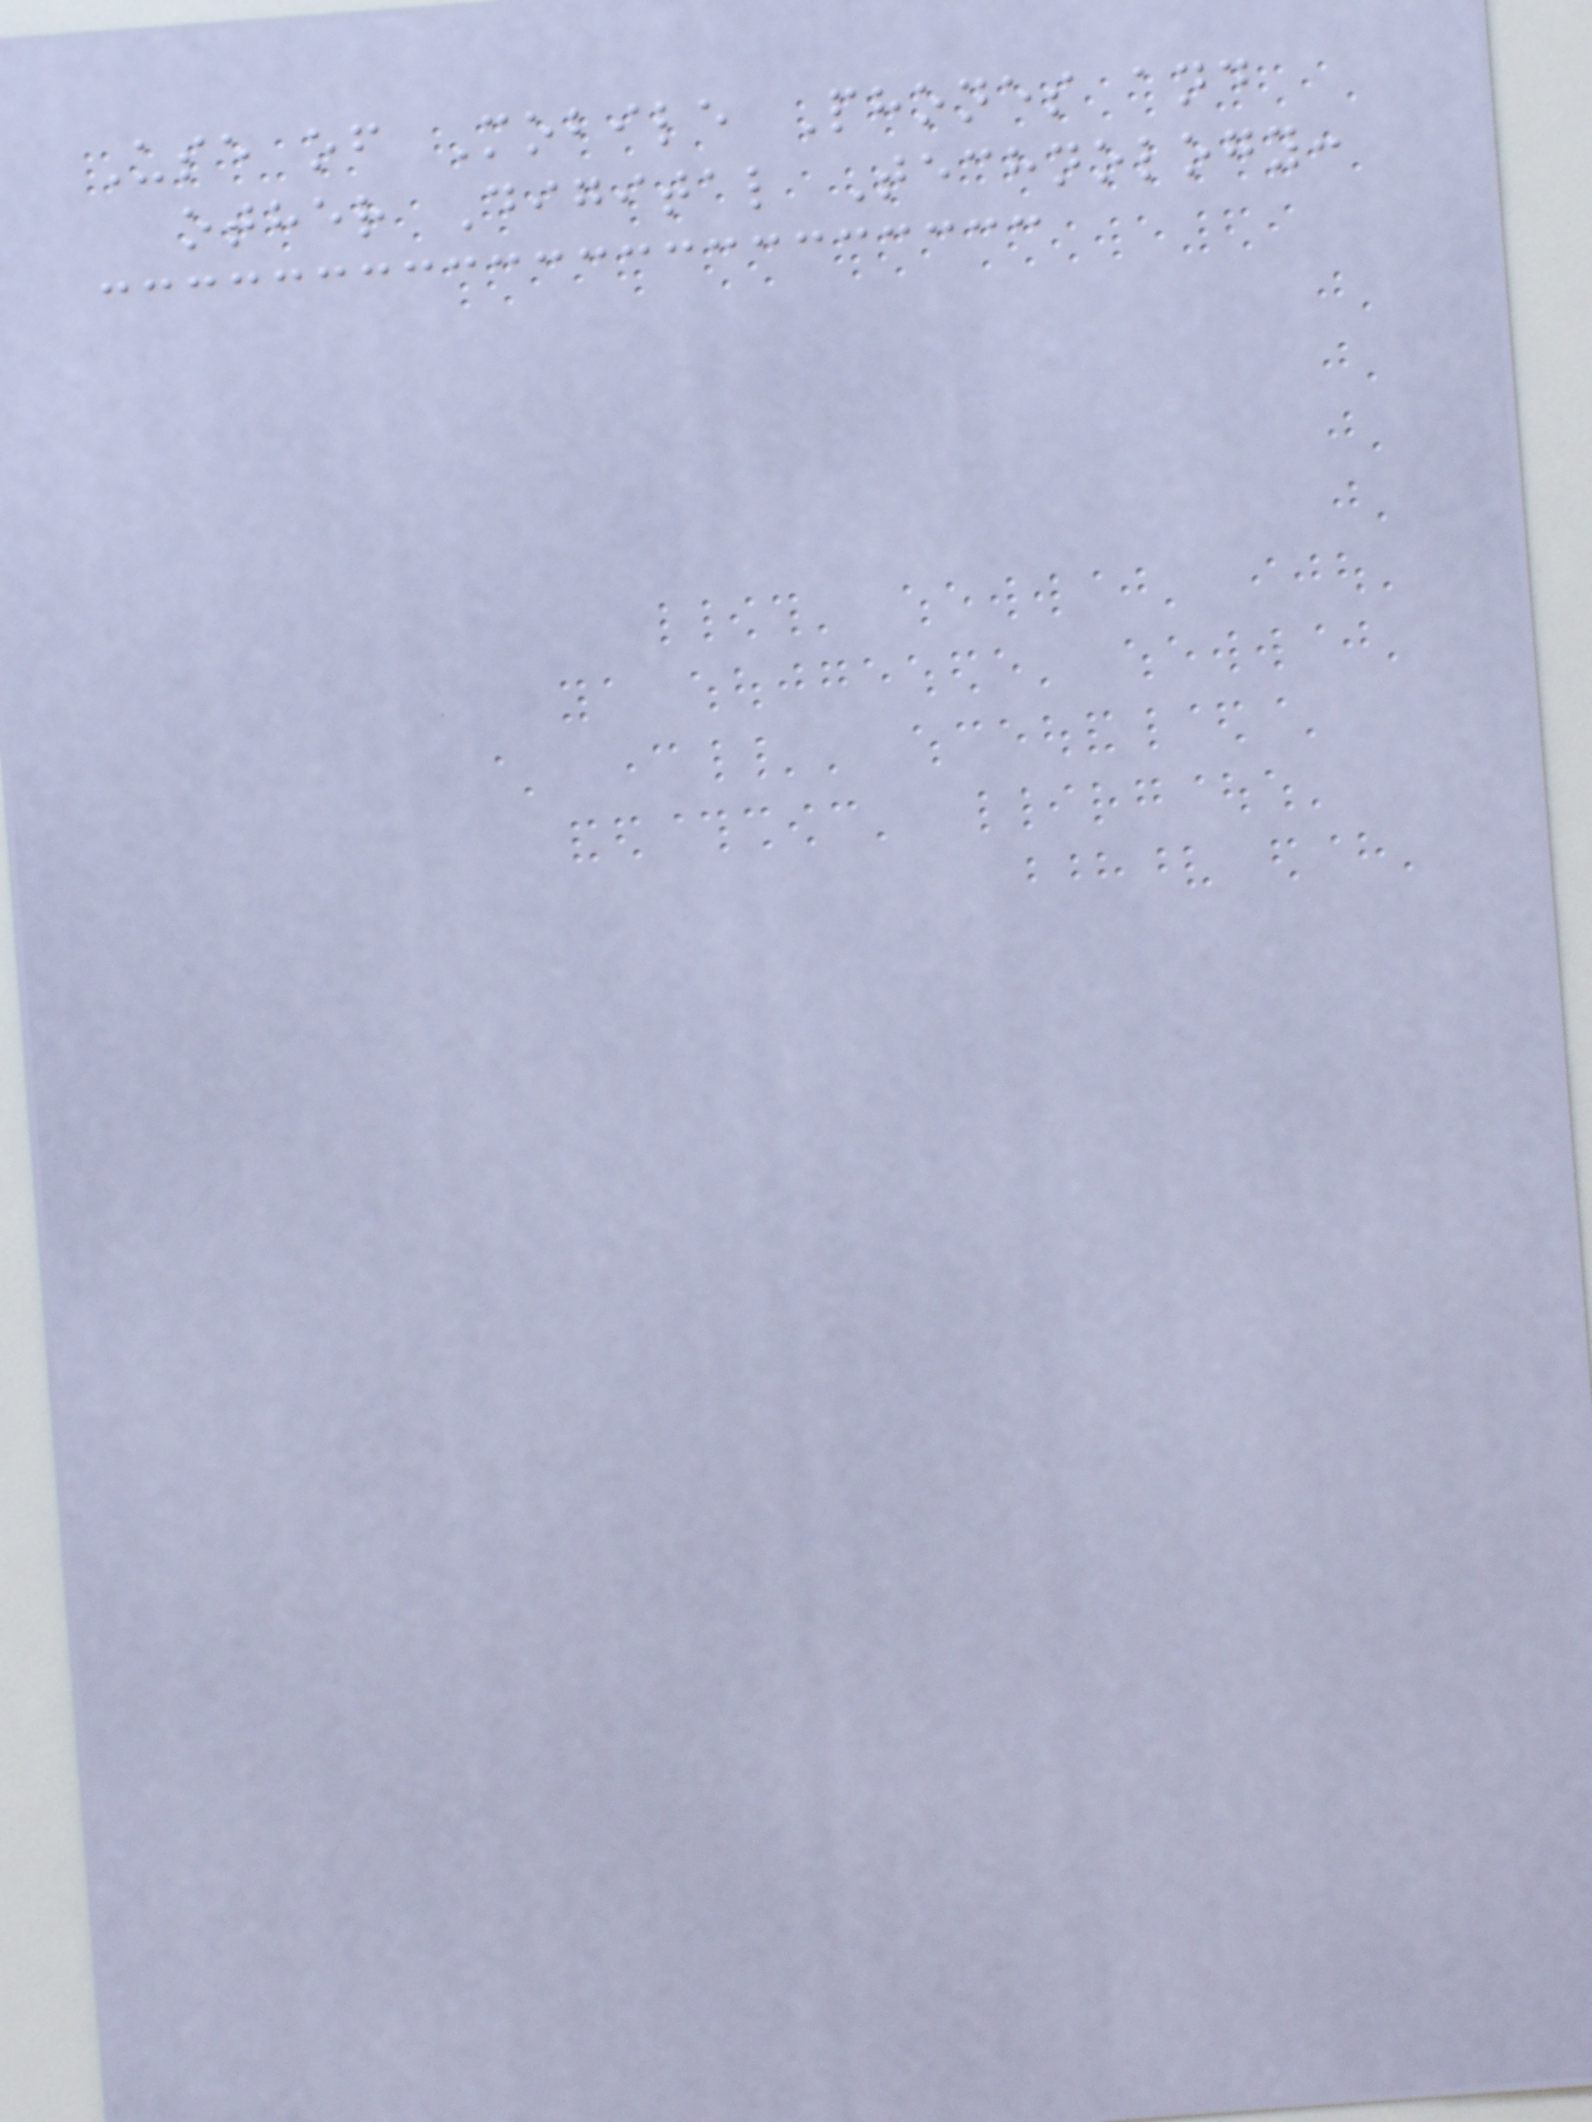Use of Mobile Phones and
other Digital Technology:
